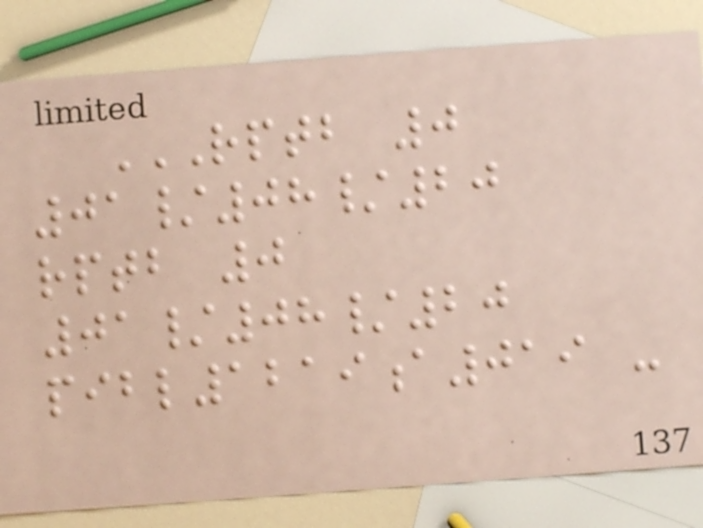RPTB 0
01/08/20
RPTB 0
01/08/20
PIBL1219A019 -
